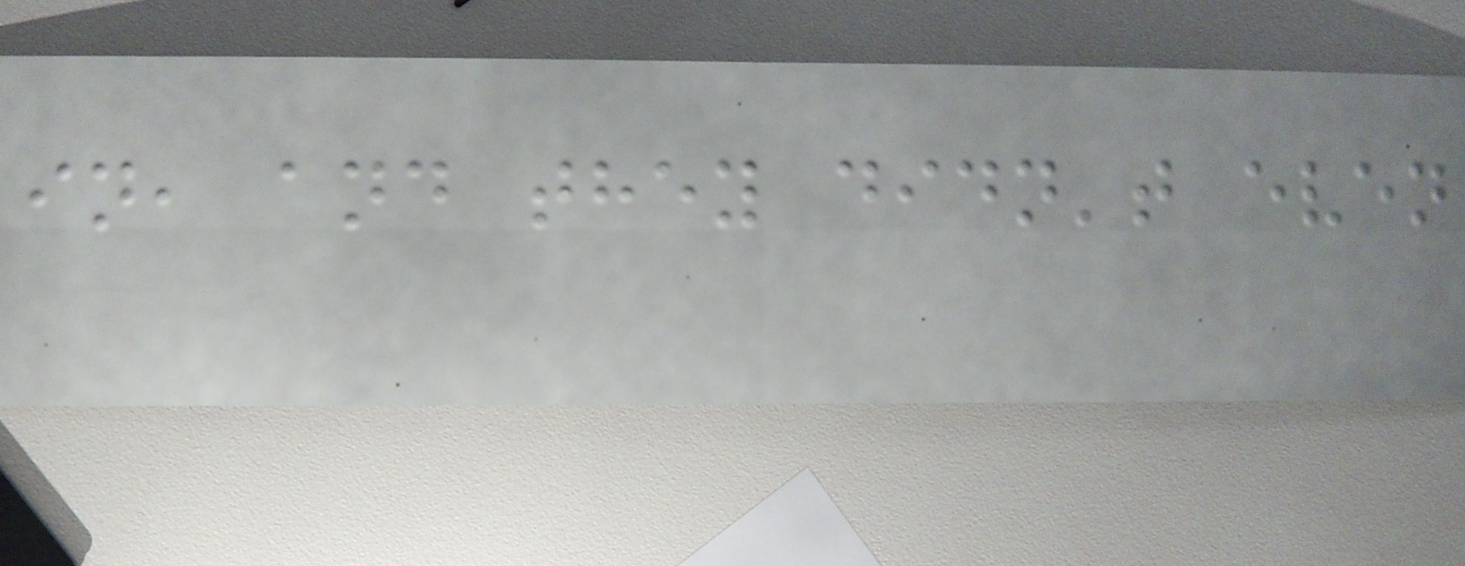in, and they didn't even
